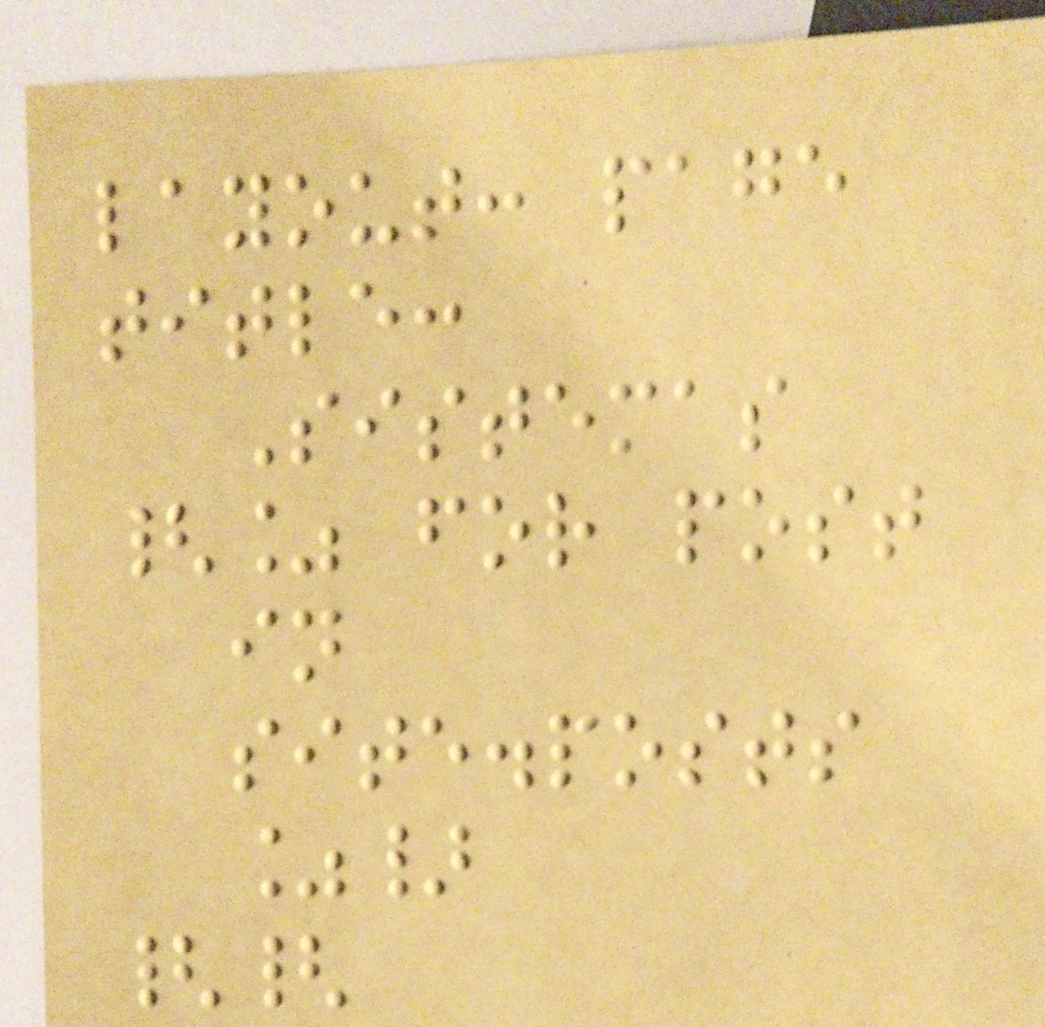layout: page
title:
Sistemas
{% for post
in
site.posts
%}
{{
